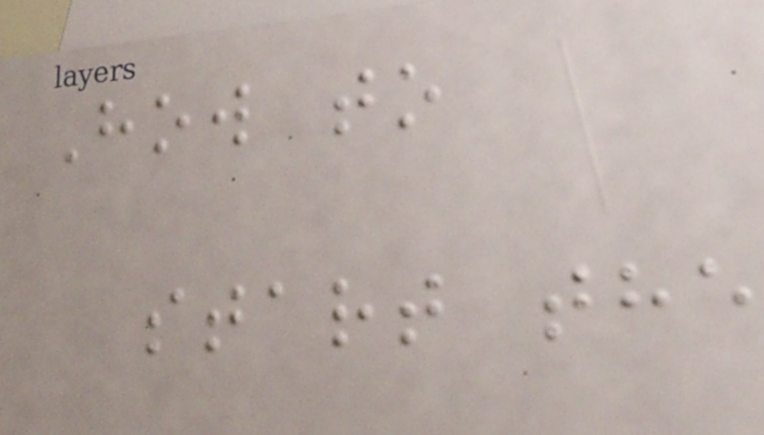How to
start the
